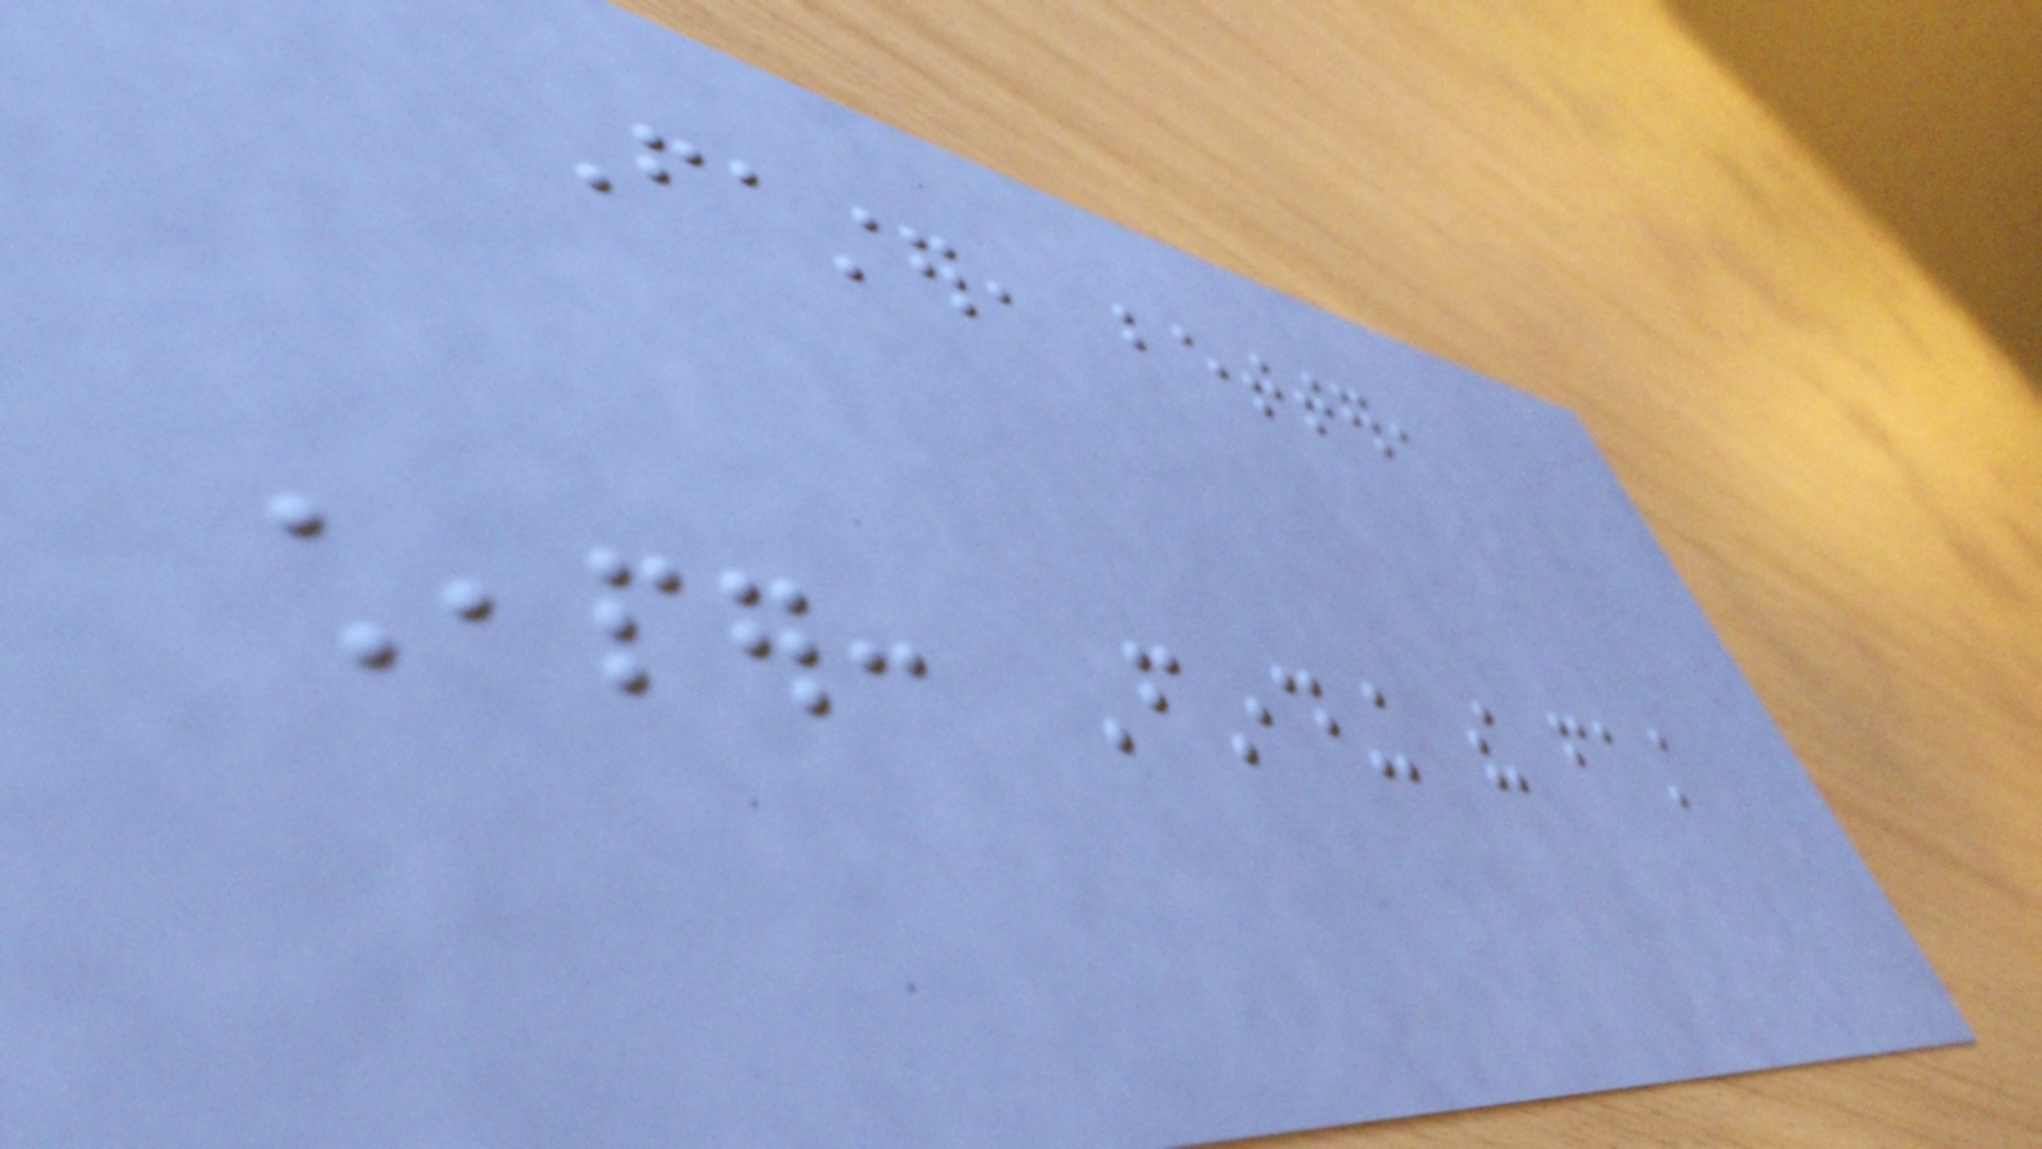Faster, better,
cheaper: Finding the fast
